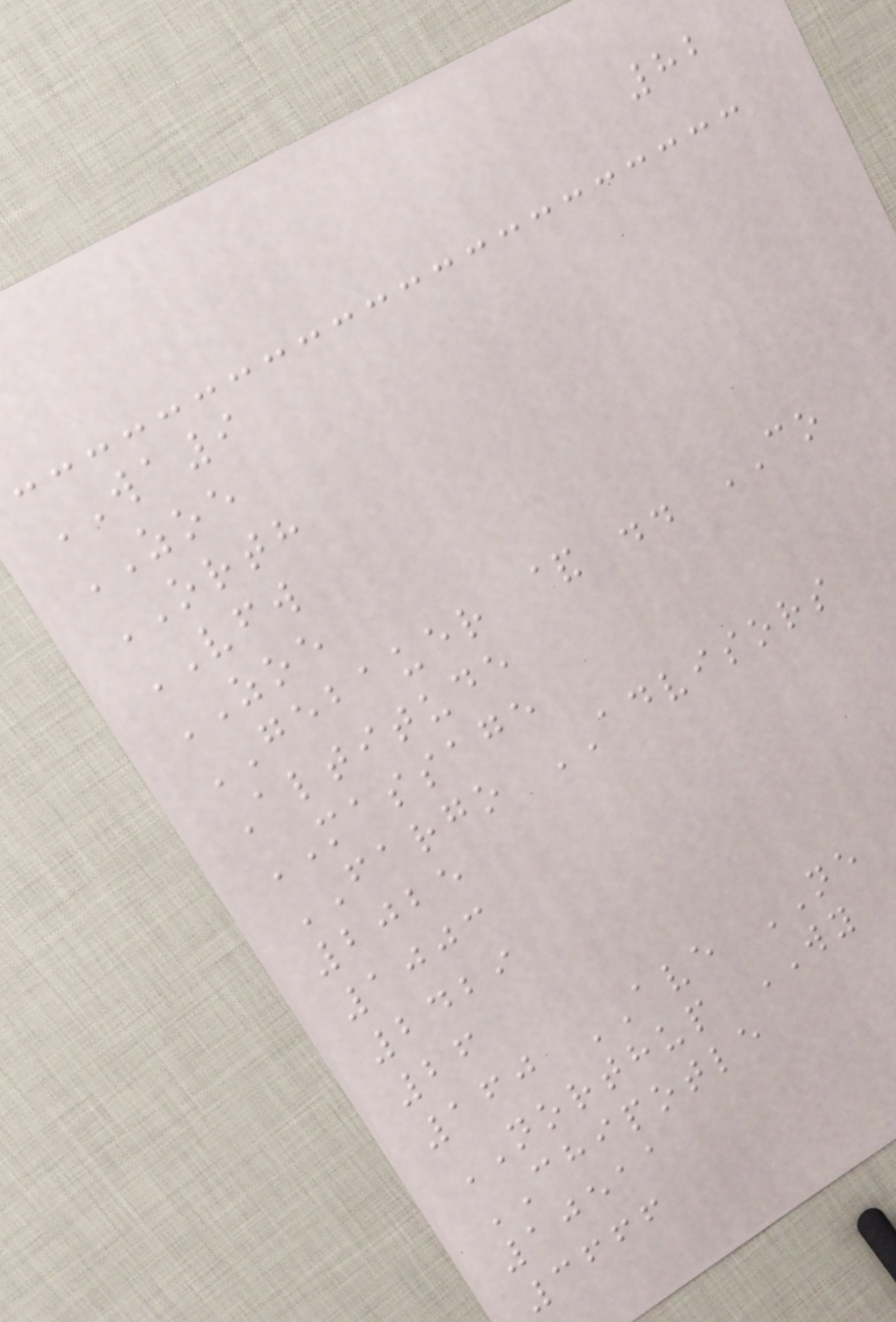82
WA9
ZOE
ORTH
VFW
ZOE
GEBAUER & .. CO
Altitude
MASSAGE
FARGO ADVISORS
2025
1003
2429
26
160 AVE NE
NORTHUP WY
CHIPOTLE
10511
3666
